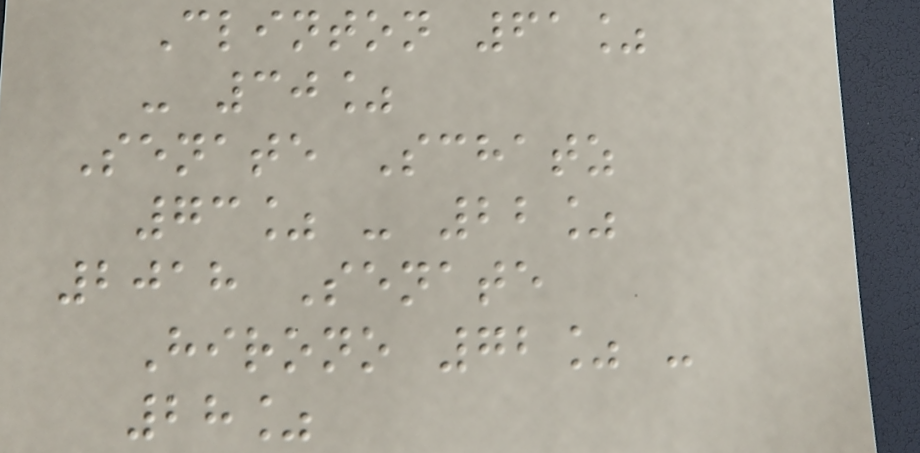Clinton 61%
- 30%
Senate Schatz
73% - 22%
2018 Senate
Hirono 72% -
28%
